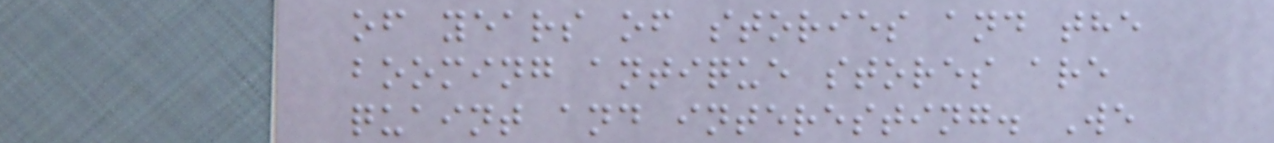of years of stories and the
booming antique stores are
quaint and interesting. We
